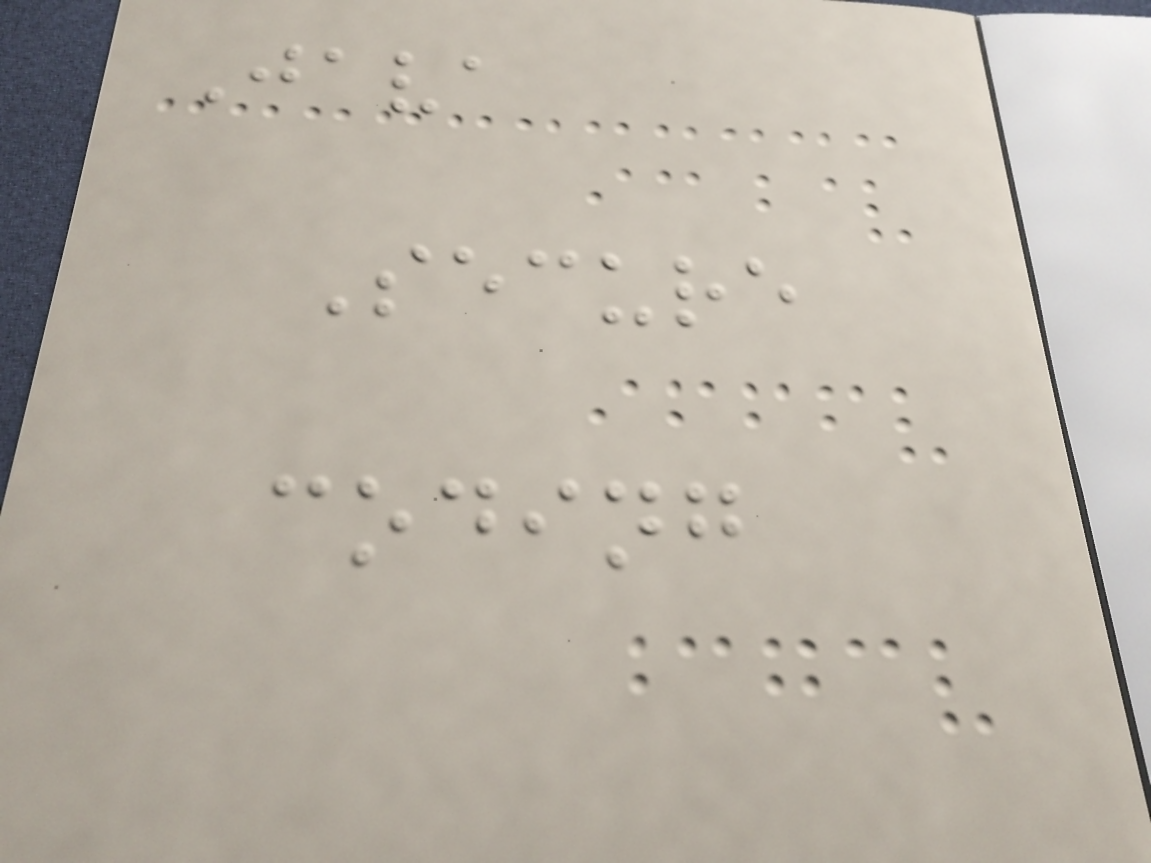Java
Secure
coding
